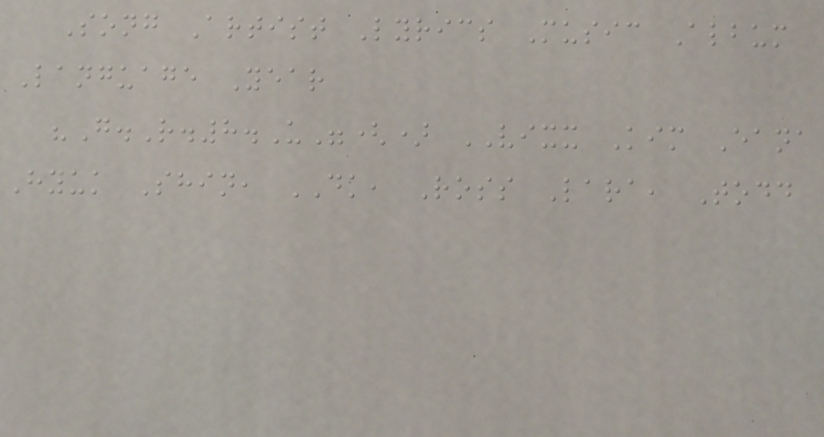Song Artist Lyrics Music Album
Language Year
"G.R.8.U"() VIXX Kim Eana
Hyuk Shin, DK, Ross Lara, Todd
